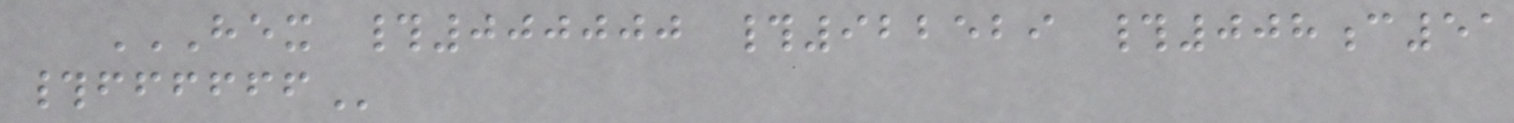HEX #000000 #922529 #008C51
#FFFFFF
